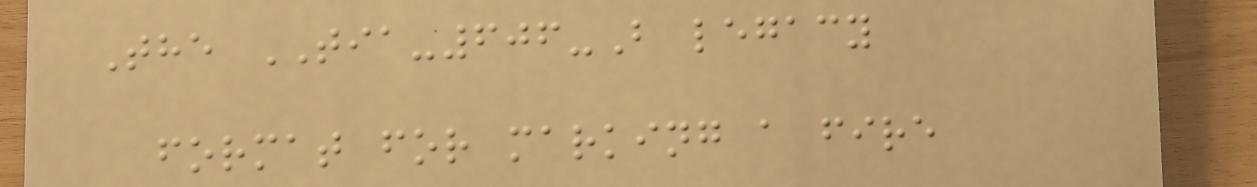The TIA-606-B legacy
format for marking a fire
